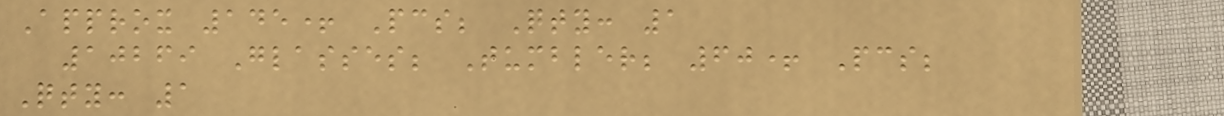Approx 145+ Pcs; Qty: 1
10269 Glasses; Tumbler; 60+ Pcs;
Qty: 1
